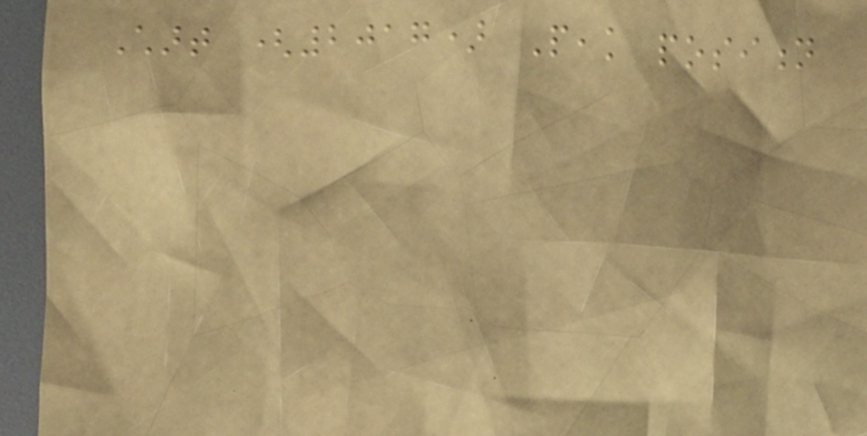Chart (2017) Peak position
